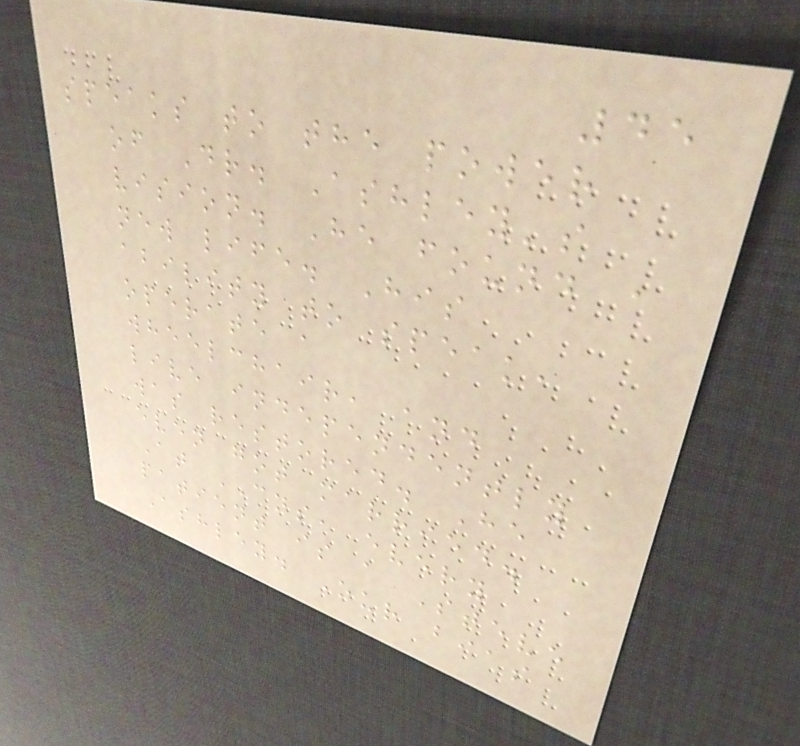45
speaks to the power
of Dr. Ashley's
vision. He found a
new life. His
ability to speak,
operate a
wheelchair, and
live independently
was restored. He
even got married.
At CNS, every
patient is a Steve
Ashley. Our bias
